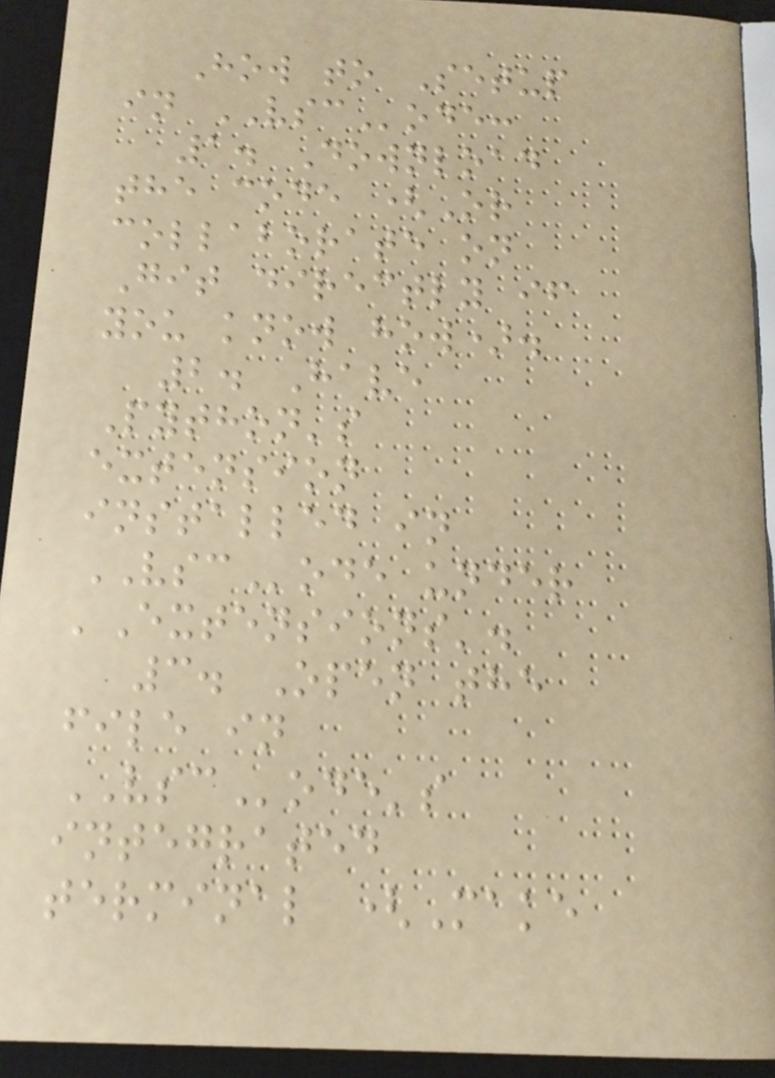How to Setup
in VSCode:
1. Download
the code (Or
collaborate on
Git directly if
you know how).
2. Have
Python's
extension
installed in
VSCode under
'Extensions'.
3. Open the
file in
VSCode's
integrated
terminal (Make
